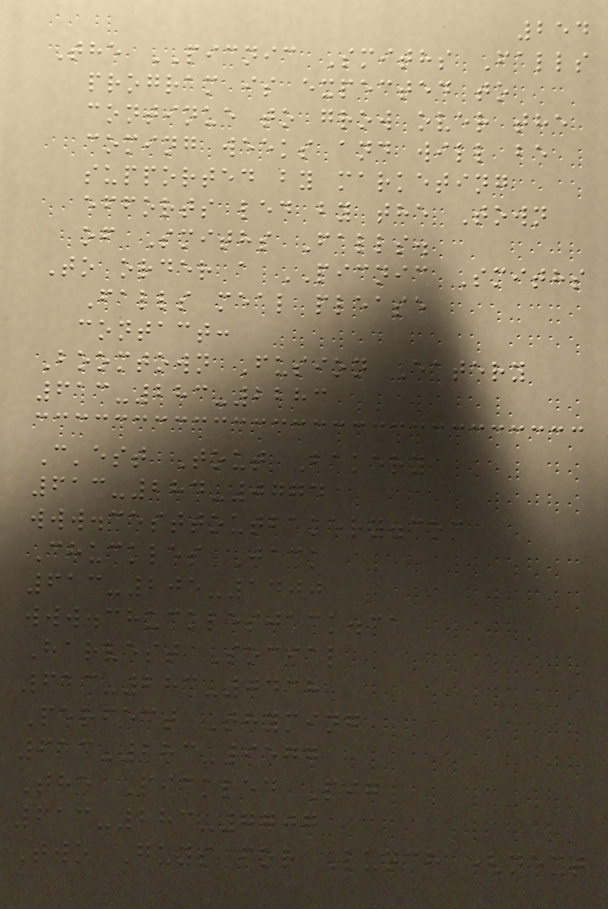254
The PICNIC Smiths Falls
program is expected to
continue to grow over the
coming weeks and will be
supported by marketing
efforts led by the Town
of Smiths Falls.
To order a PICNIC Smiths
Falls meal please
contact:
Boomtown Fusion Eatery
613-283-2283
C'est Tout Bakery
613-284-0774
www.cesttoutbakery.com
Chuckles Jack
613-205-1400
www.chucklesjack.ca
Harvest Social
613-283-0438
Perfect Thyming
613-283-9577
The Pickled Pig
613-283-7707
Two Guys for Lunch (next
